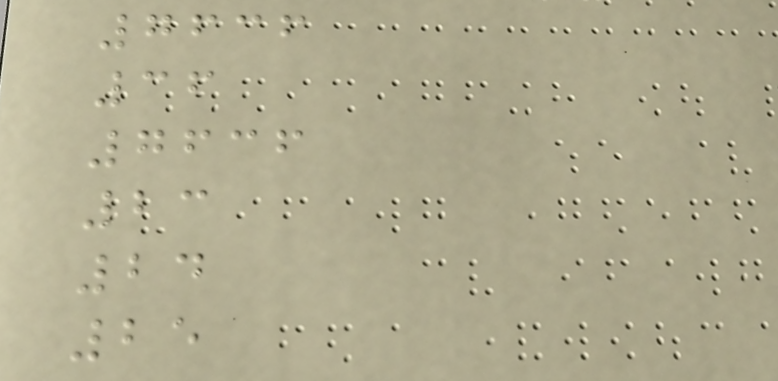7636
36
7636
23
24
25
